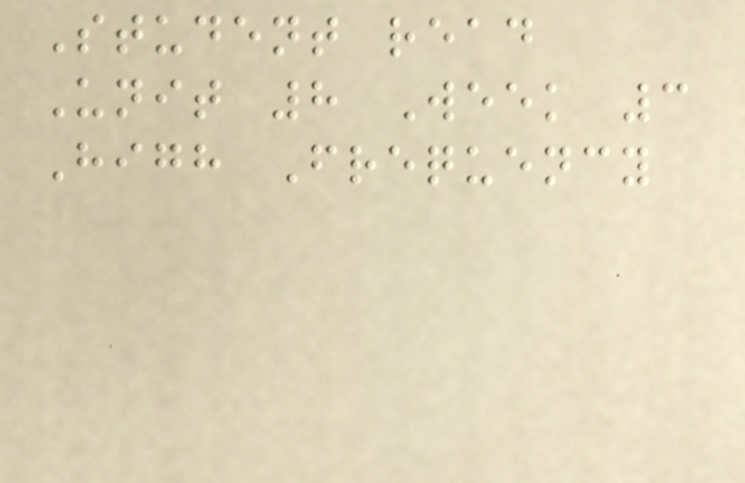Student read
Unit 8 Week 3
High Frequency
